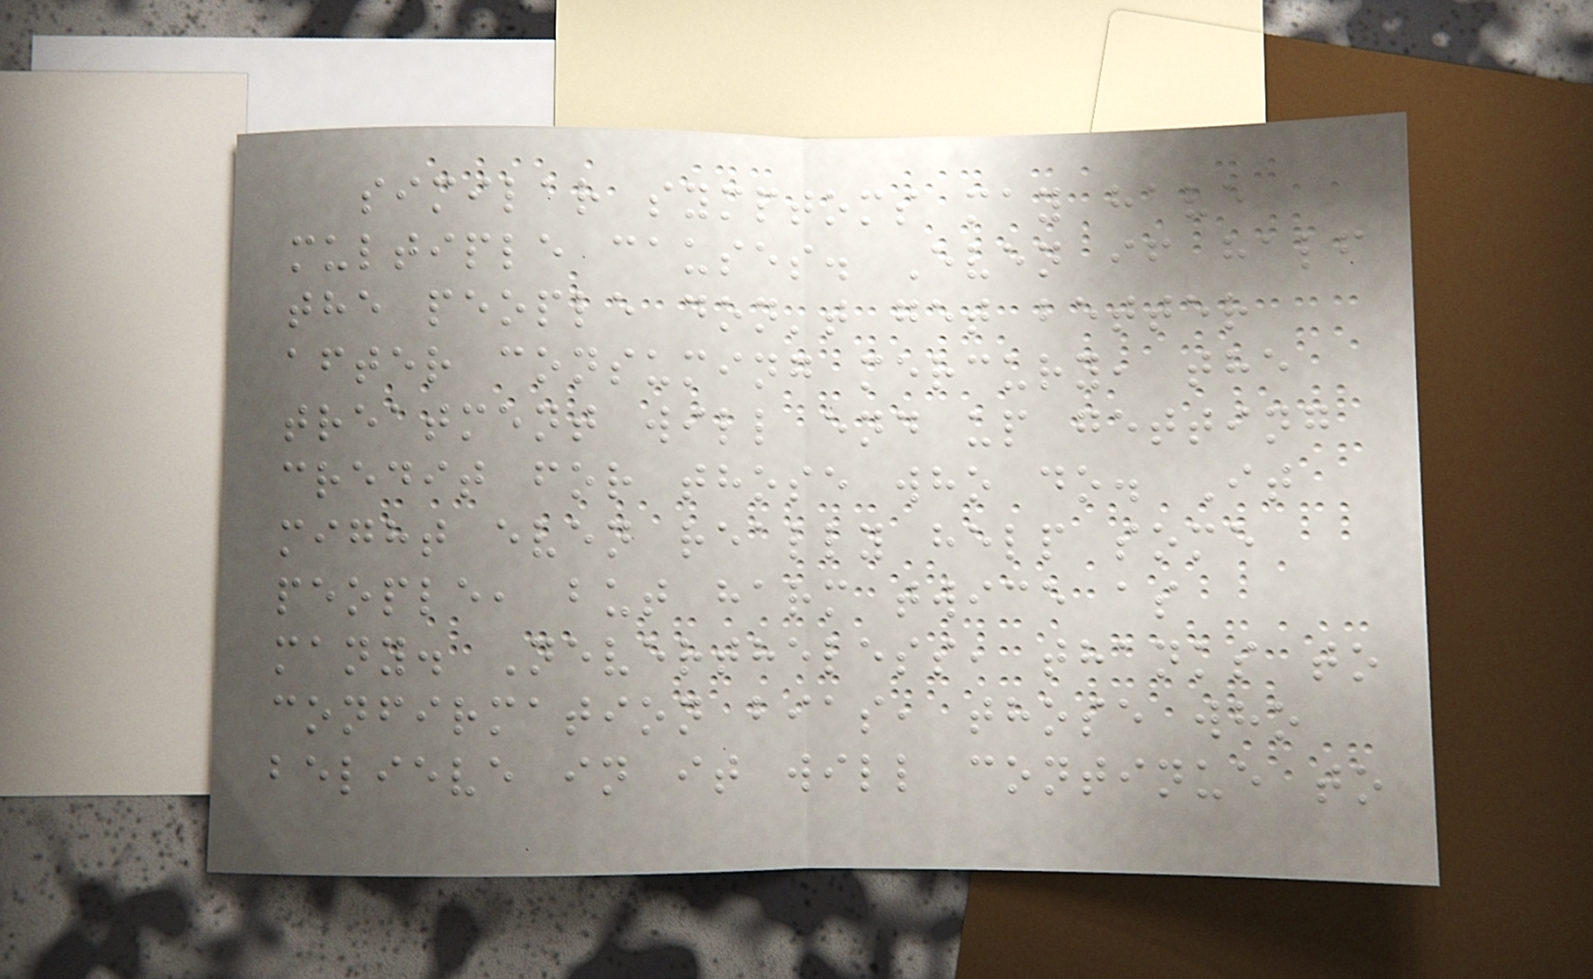similar symptoms may have
multiple causes. Even if half
the people don't get better
after consuming mercury, the
treatment will end up getting
credit for those who do. It
might even really help some
people, but harm twice as
many. Nevertheless, thanks to
confirmation bias, those who
believe in it will continue to
